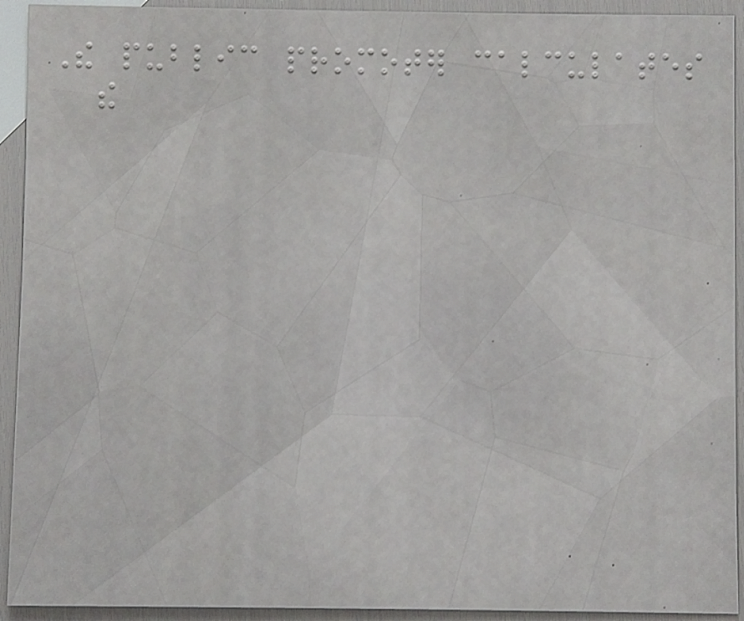The public promoter calculates
the
